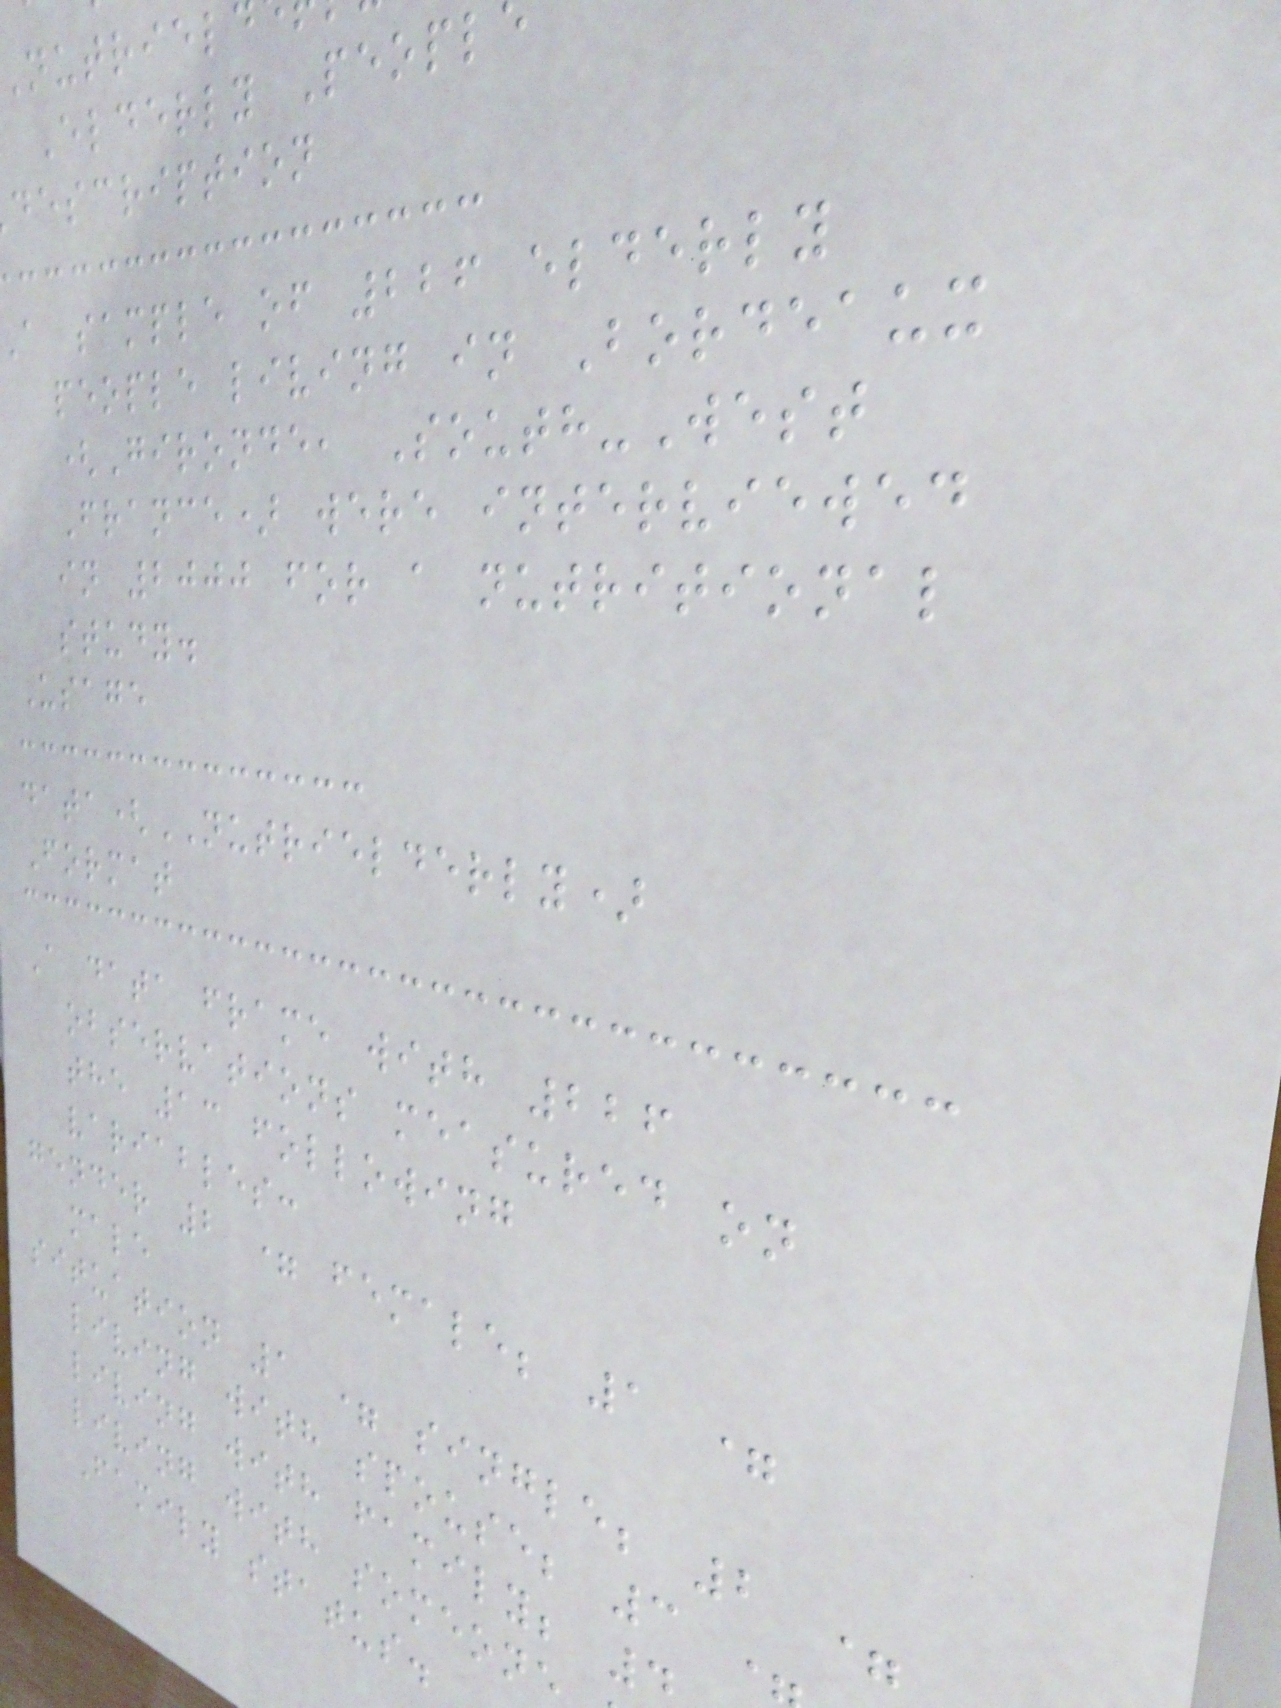Elderly Peopl
description
a sample of 226 elderly
people living in Bordeaux
(Gironde, South-West
France) were interviewed
in 2000 for a nutritional
study.
Usage
data(NUTRIELDERLY)
Format
A data frame with 226
observations measured on
the 13 following
variables:
gender 2 = female; 1 =
male
situation 1 = single; 2 =
living with spouse; 3
living with family;
living with someone
Family status.
